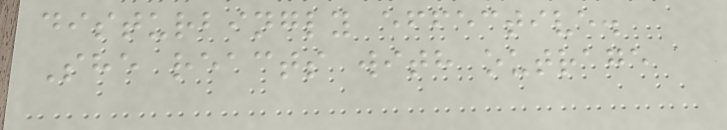disturbingly effective.
She reacts with outrage
